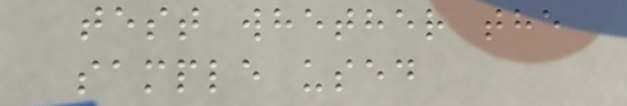test whether the
sample used
